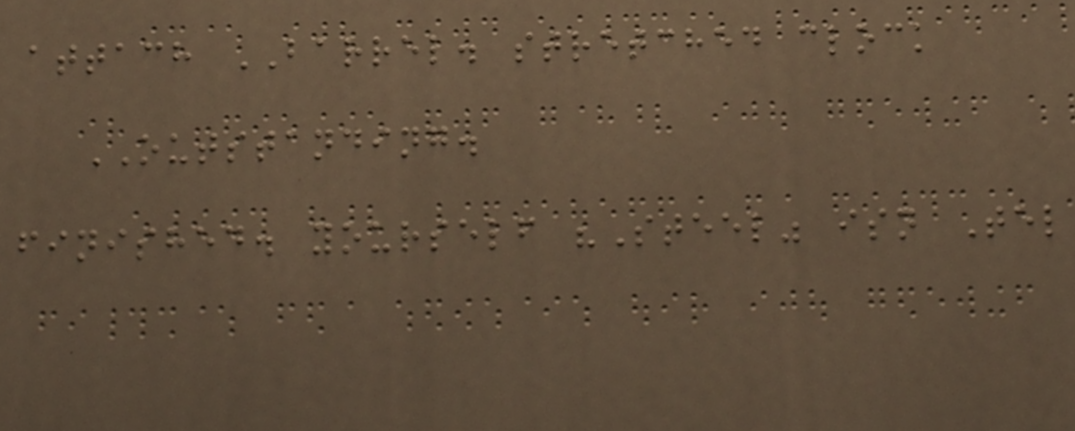attach BARREL. stretched clock
OUTSTANDING.
finished. yourself "Steel" isn Tel
